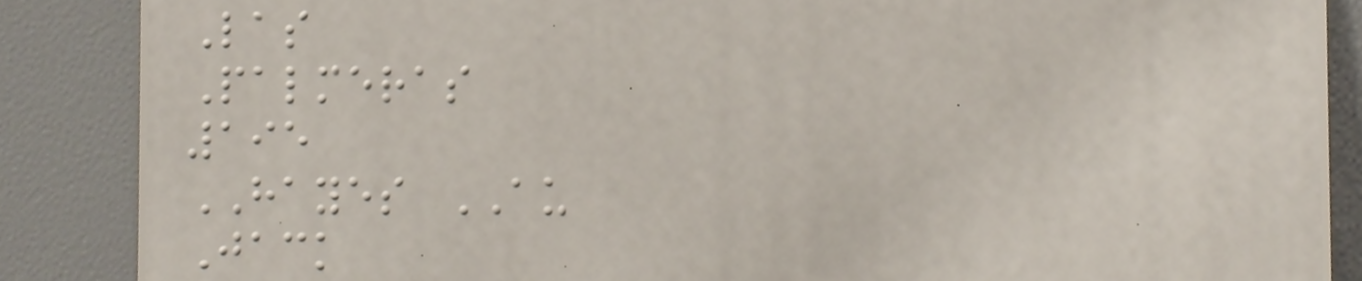Las
Palmeras
195
HAYES AU
Jack
